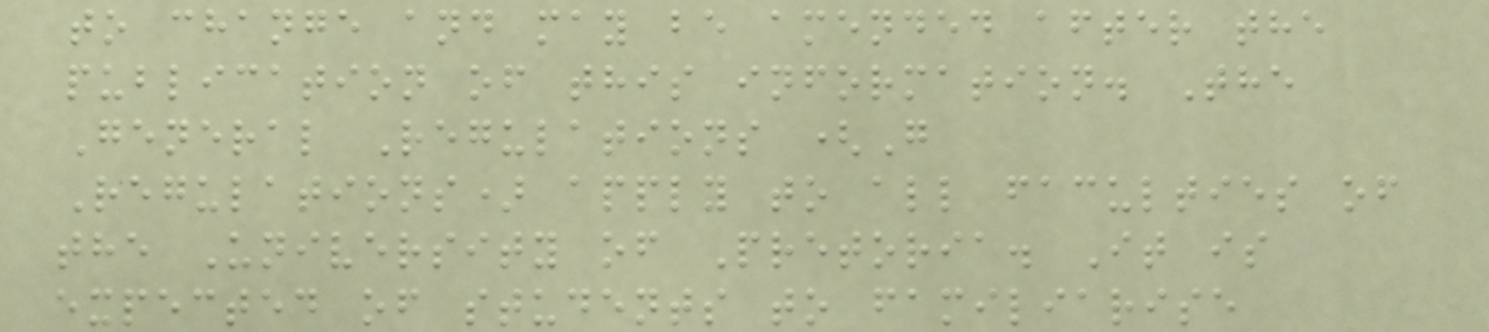to change and may be amended after the
publication of this information. The
General Regulations (G
Regulations) apply to all faculties of
the University of Pretoria. It is
expected of students to familiarise
